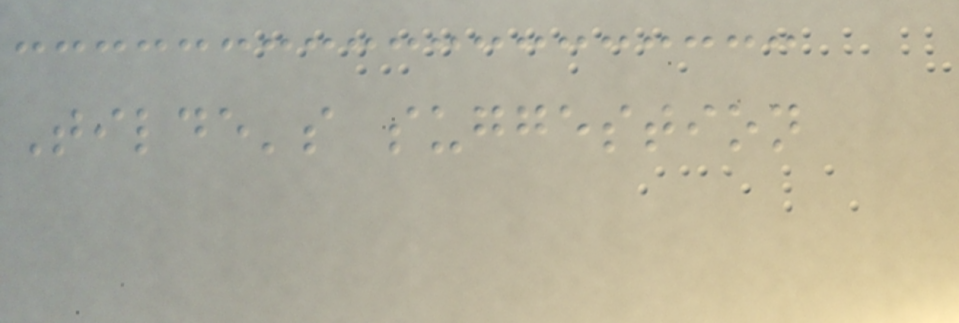Tilde's suggestion
